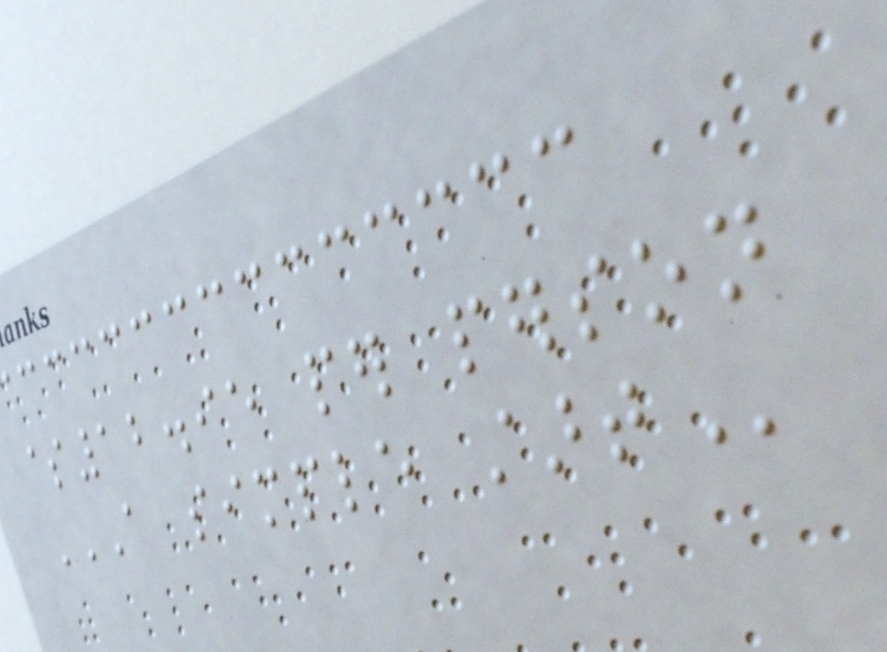$12.95 per person
A SIMPLE START
